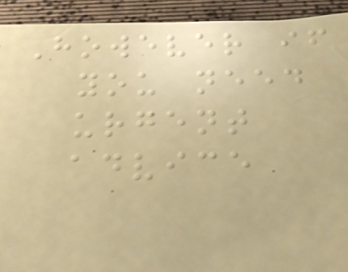However if
you need
urgent
advice
